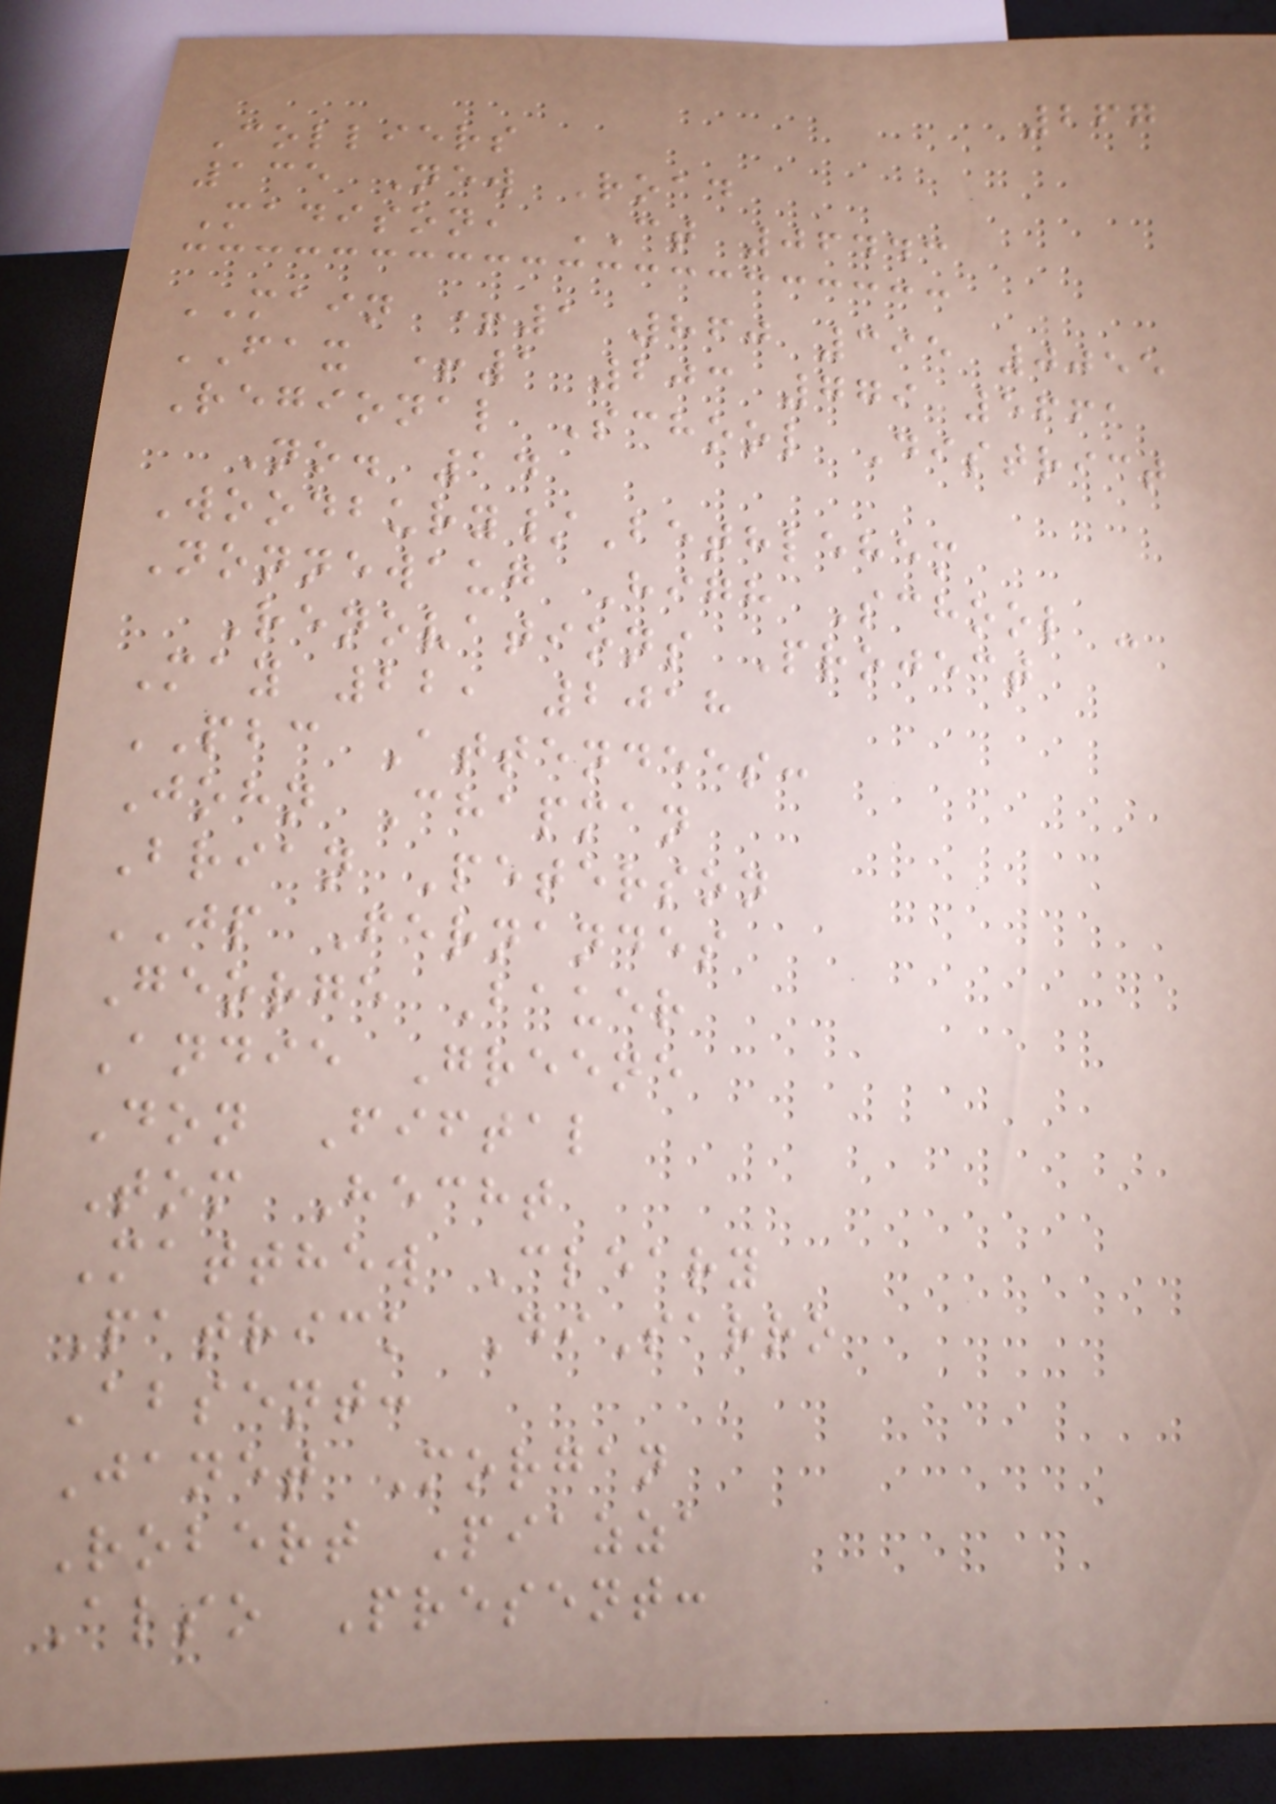267
Colliers
135 New Road
Madison, CT 06443
MAIN +1 860 395 0055
FAX +1 203 779 5661
Regional School District
No. 14
Woodbury/Bethlehem
Nonnewaug High School -
Renovations Project
May 22, 2018
PBC Attendees:
John Chapman
Brian Peterson
JP Fernandes
George Bauer
Andie Greene
Don Fiftal
Tom Hecht
Matthew Cleary
Patrick DiSarro
Absent:
Janet Morgan
Robert Piazza
Also Present:
